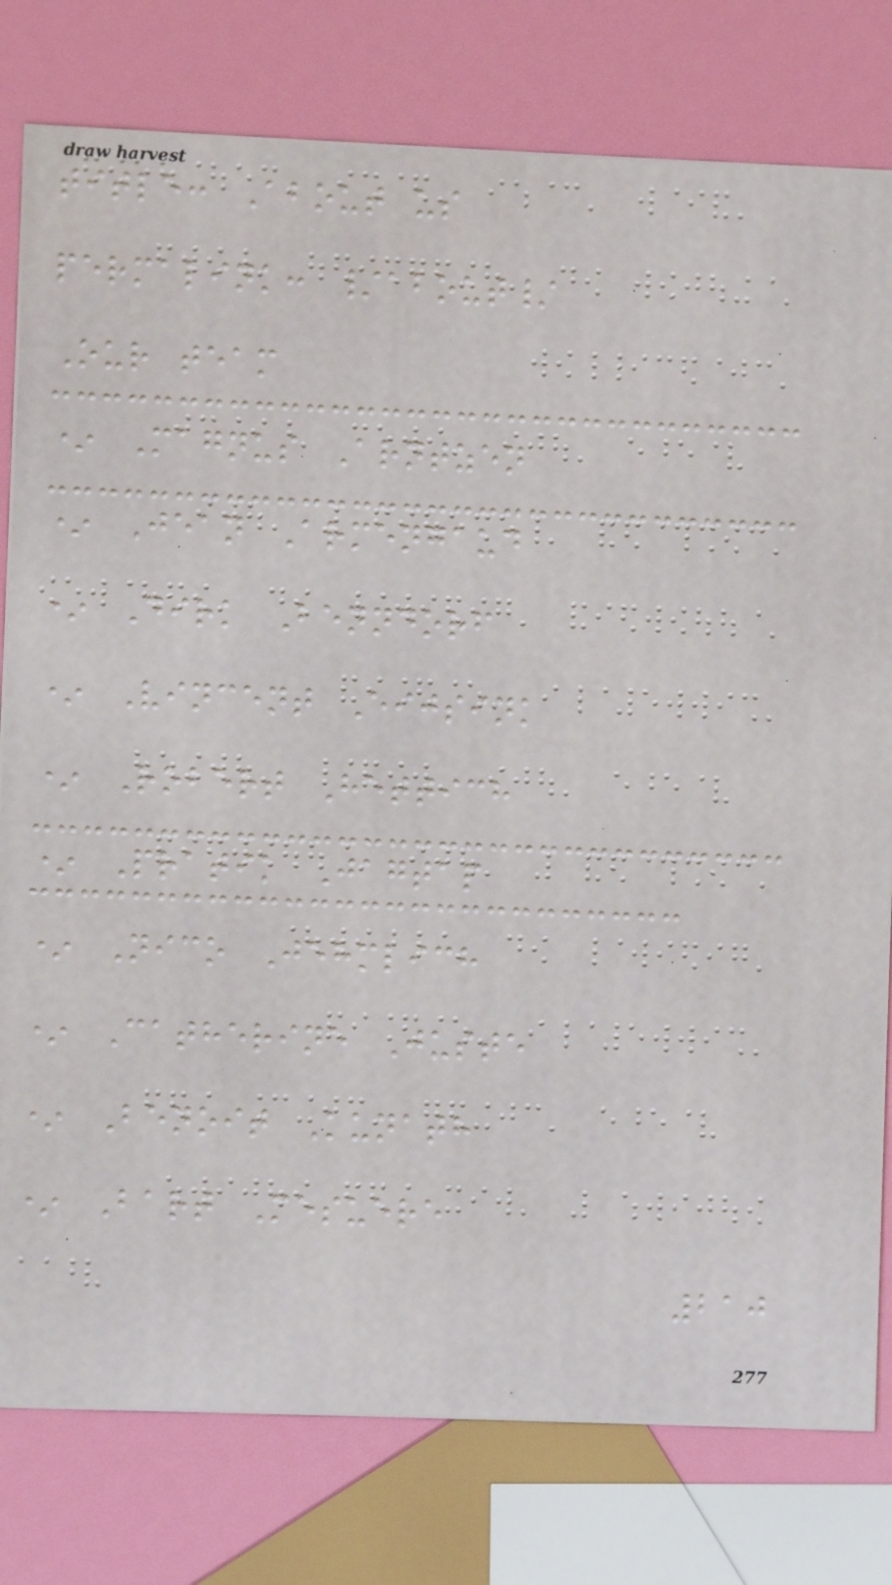title: About us
permalink: /about/
Our team
* Magnus Arntzen
* Jean Armengaud
* Dirk Benndorf
* Vincent Eijsink
* Robert Hettich
* Pratik Jagtap
* Nico Jehmlich
* Catherine Juste
* Benoit Kunath
* Bart Mesuere
210
